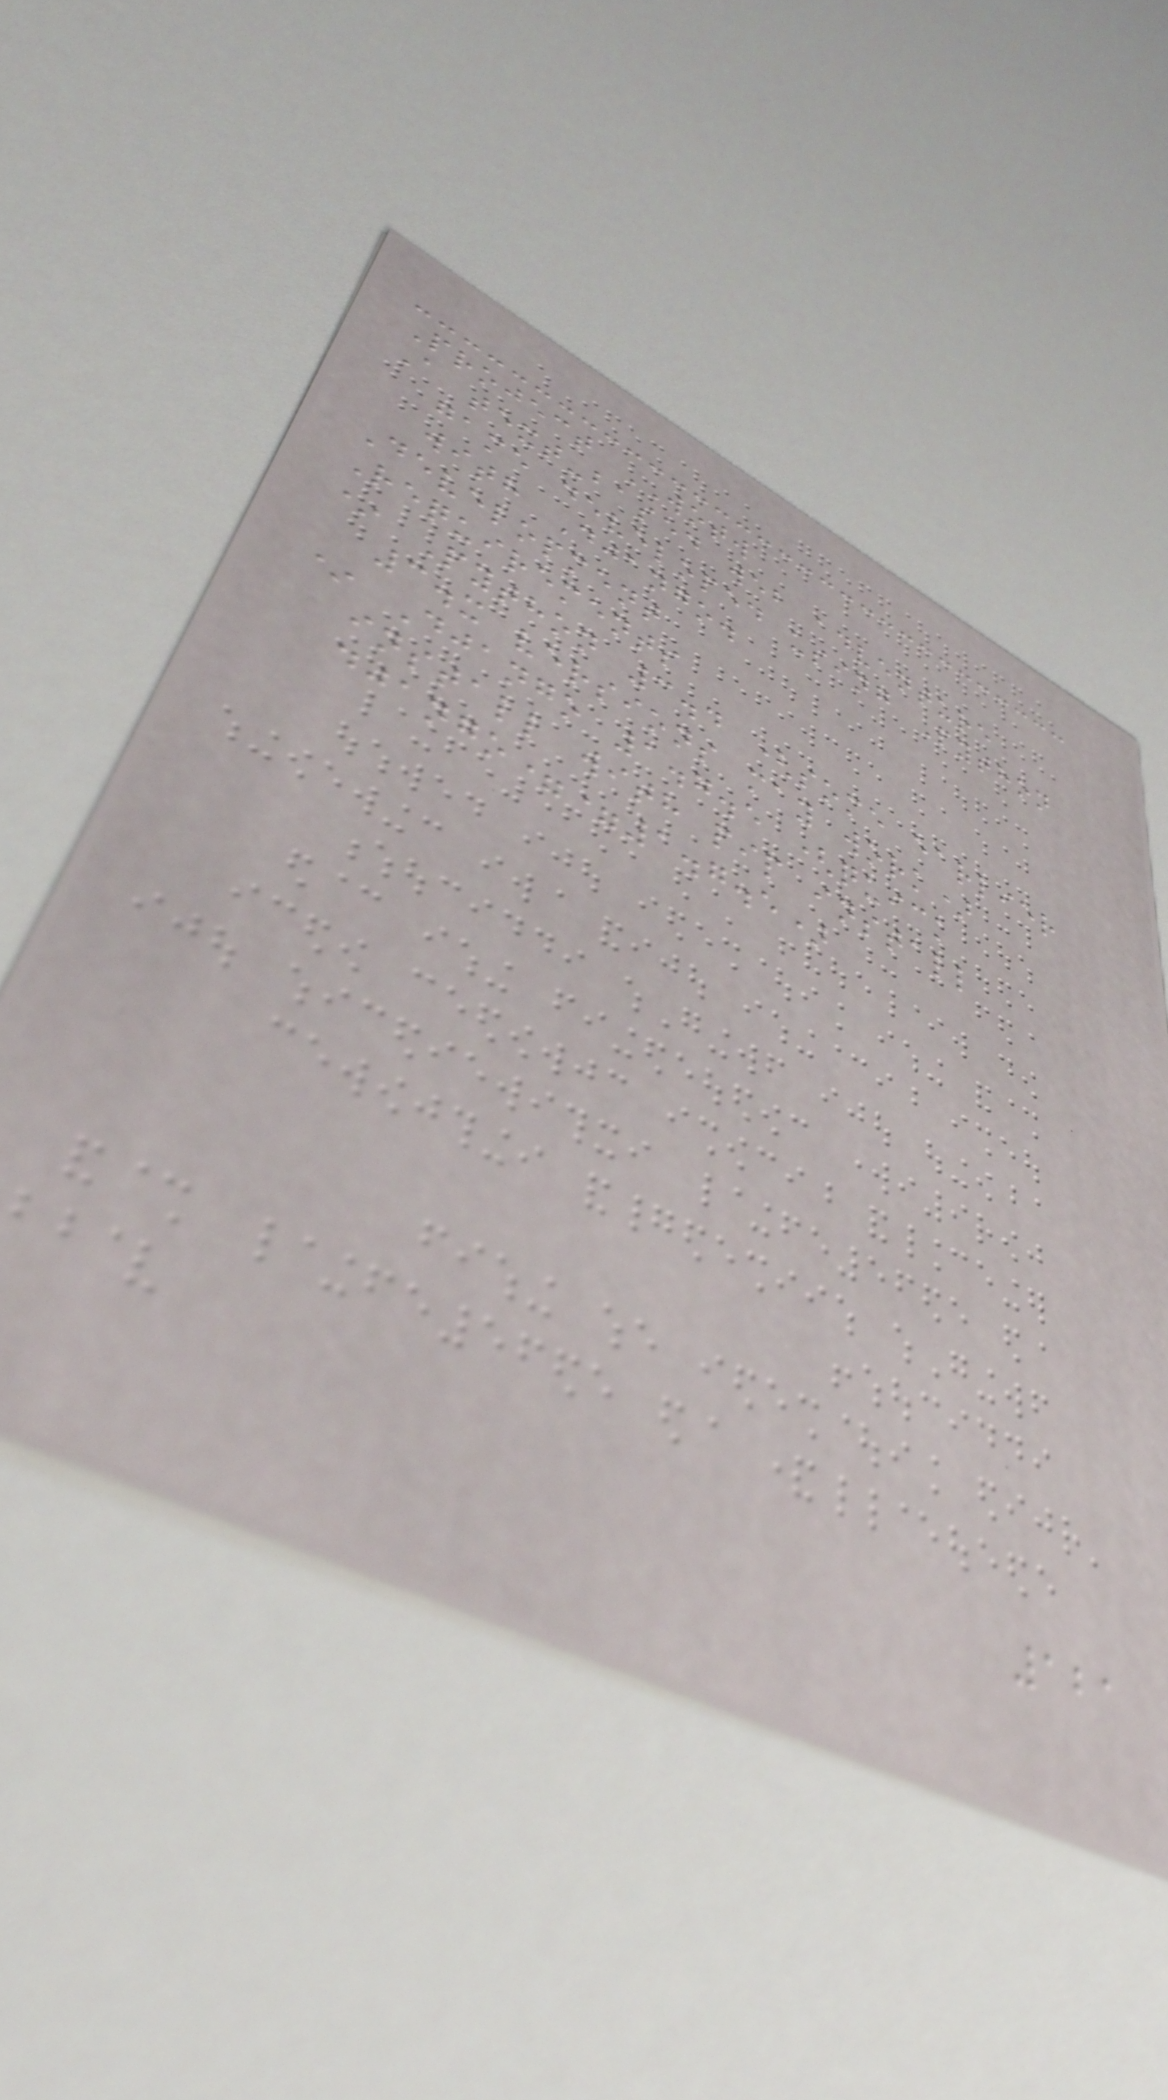Project WOTW
A text-based web adventure
game developed using Python
with Django.
Development
Requirements
* Python 3.4 (some earlier
3.x versions may work)
* Django 1.7.5 (quick
install with pip install
django==1.7.5)
121
